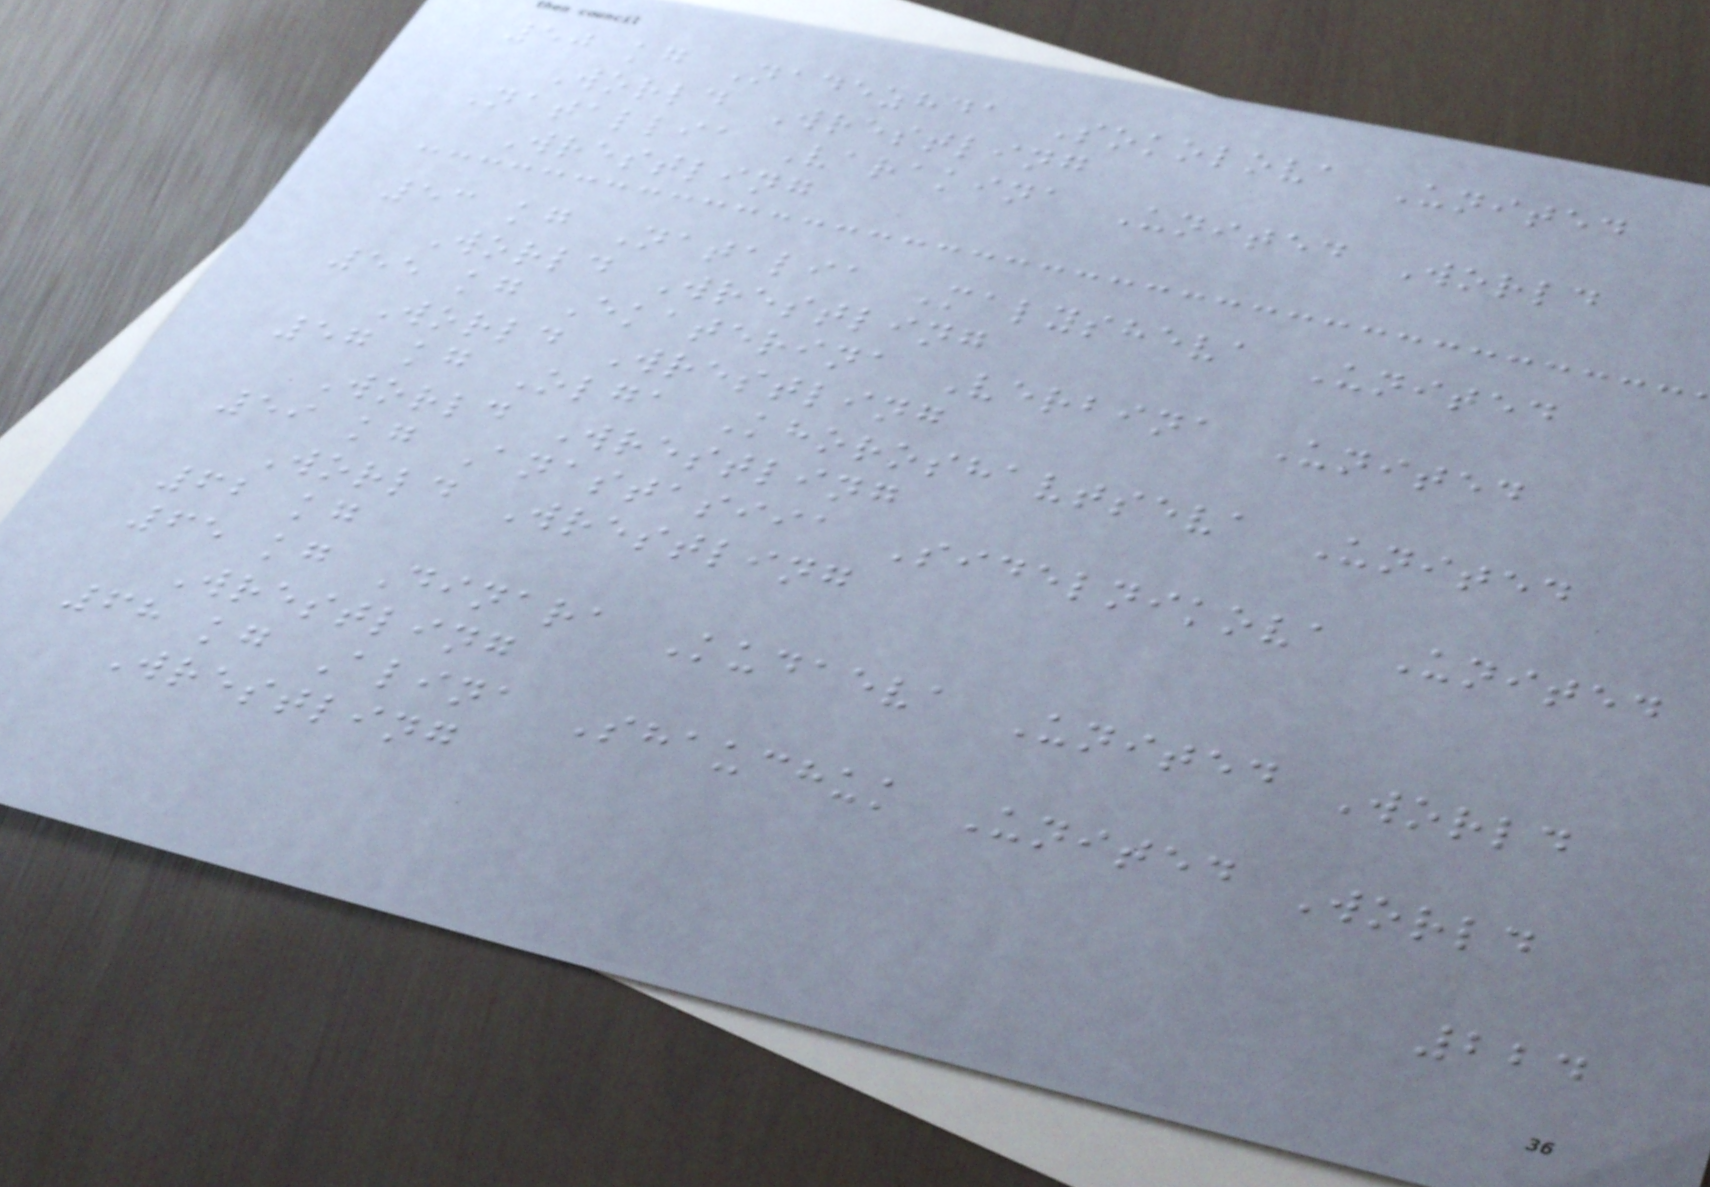50 kg Nadezhda Sokolova United
World Wrestling
Natallia Varakina United World
Wrestling
53 kg Natalia Malysheva United
World Wrestling
55 kg Ekaterina Verbina United
World Wrestling
57 kg Olga Khoroshavtseva United
World Wrestling
59 kg Anastasiia Sidelnikova United
World Wrestling
62 kg
65 kg Dinara Kudaeva United World
Wrestling
68 kg Alina Shauchuk United World
Wrestling
224
